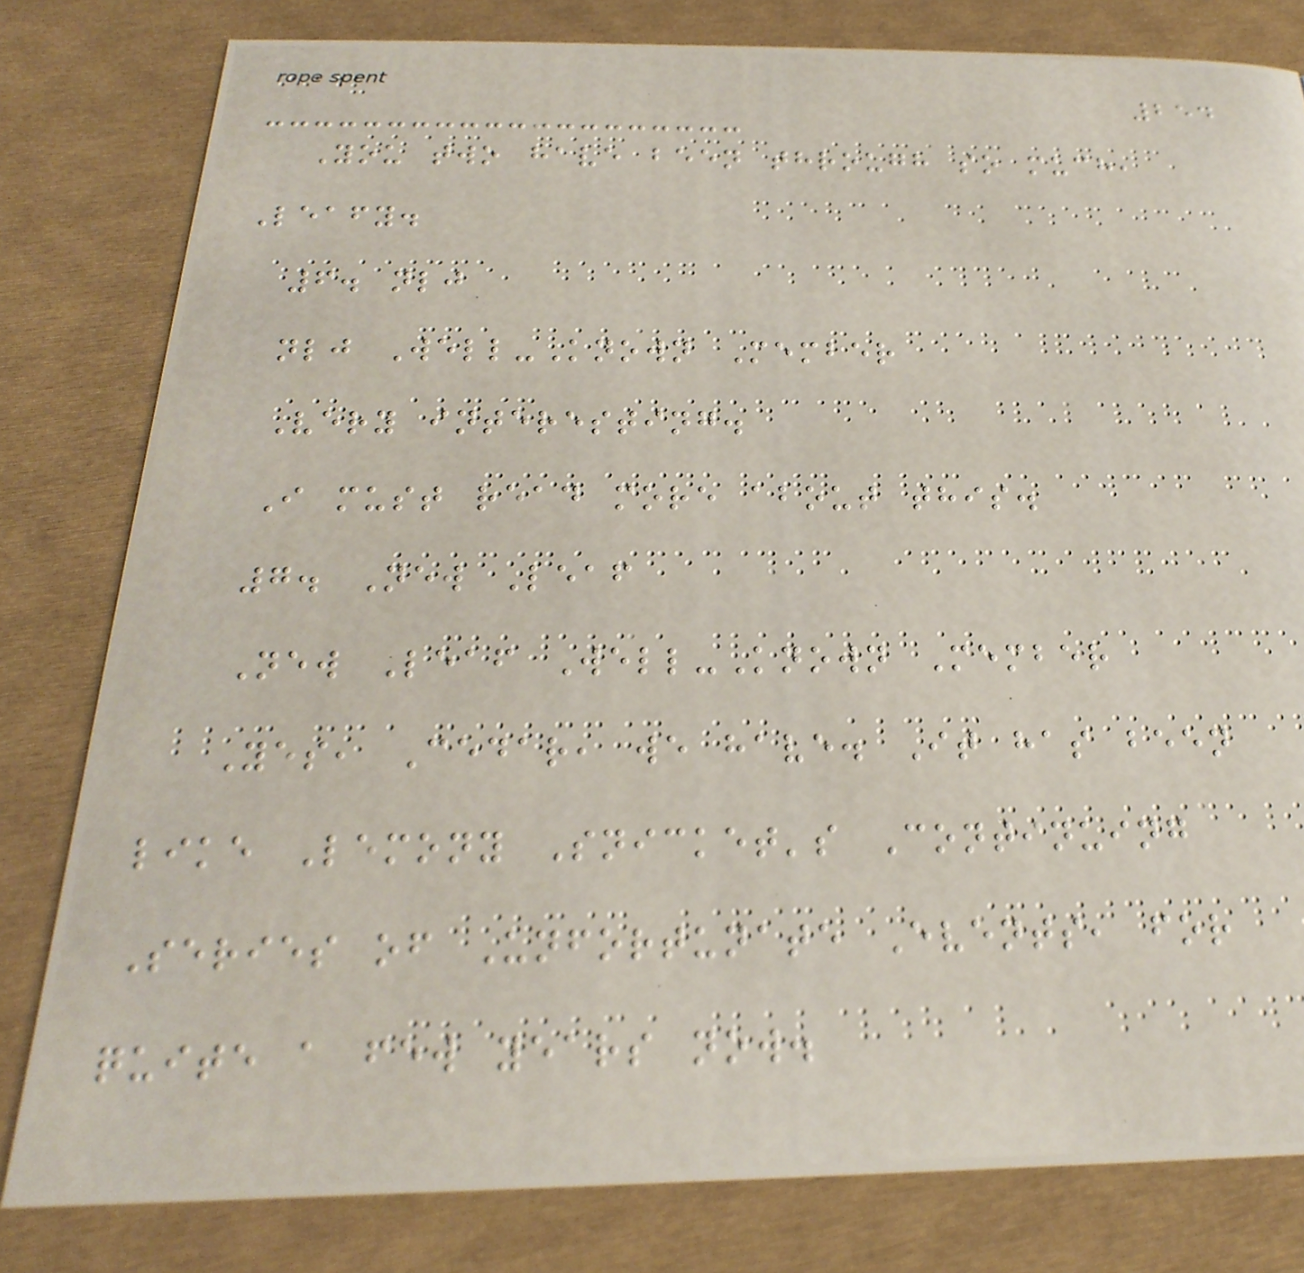254
You two have been through so much,
Leafy.
6. nlj
nlj Well-Known Member
Very interesting.
I must read more about this.
7. New Leaf
New Leaf Well-Known Member
Yes, Cedar, we have. It has been
like Lemony Snicket's Continuing
Series of Unfortunate Events, for
quite a few years now.
